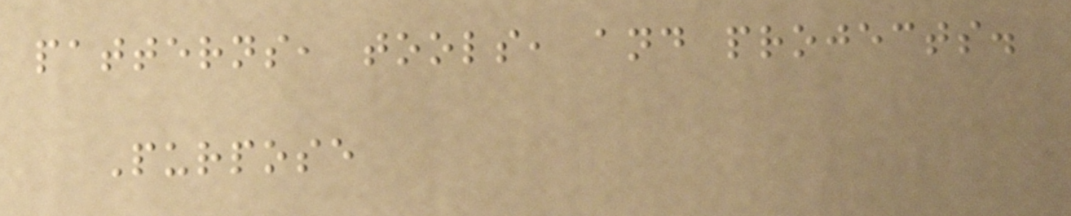patterns, tools, and projects.
Purpose
